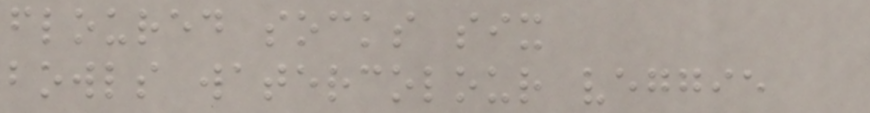floured socks six
bowls watercolour veggie
